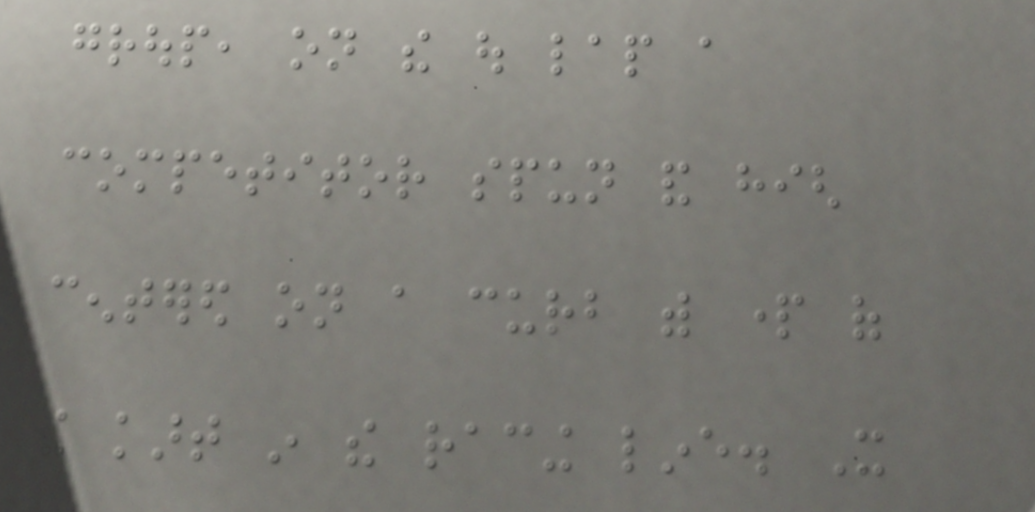group, on the out lap a
competitor spun and high
centered on a curb with part of
the kart in the racing line. It
